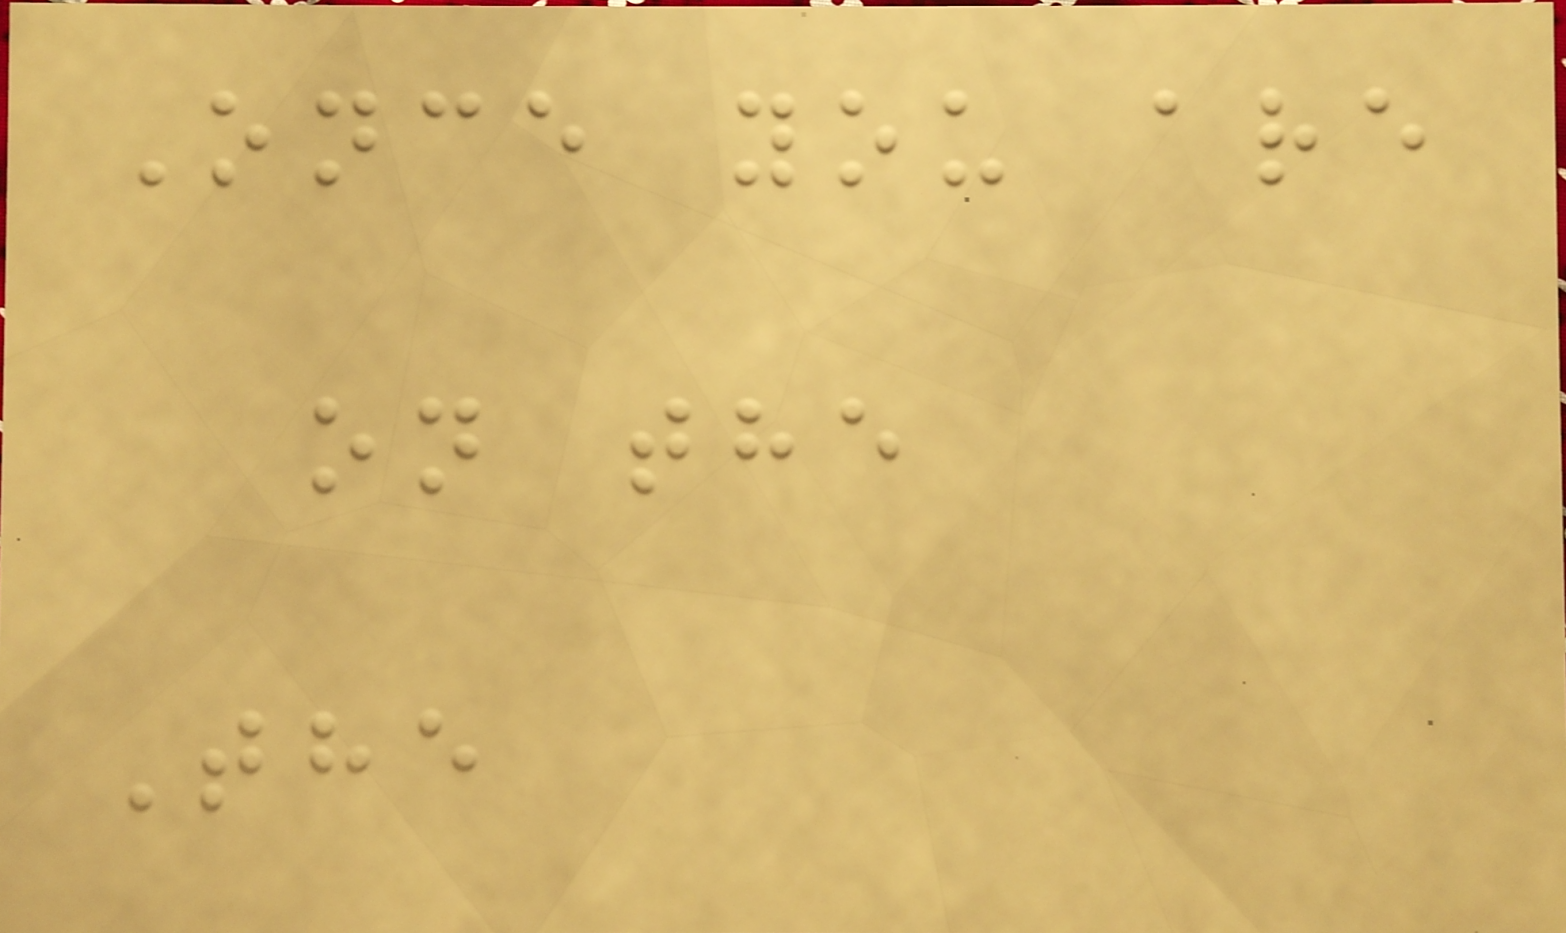Once you are
on the
The
